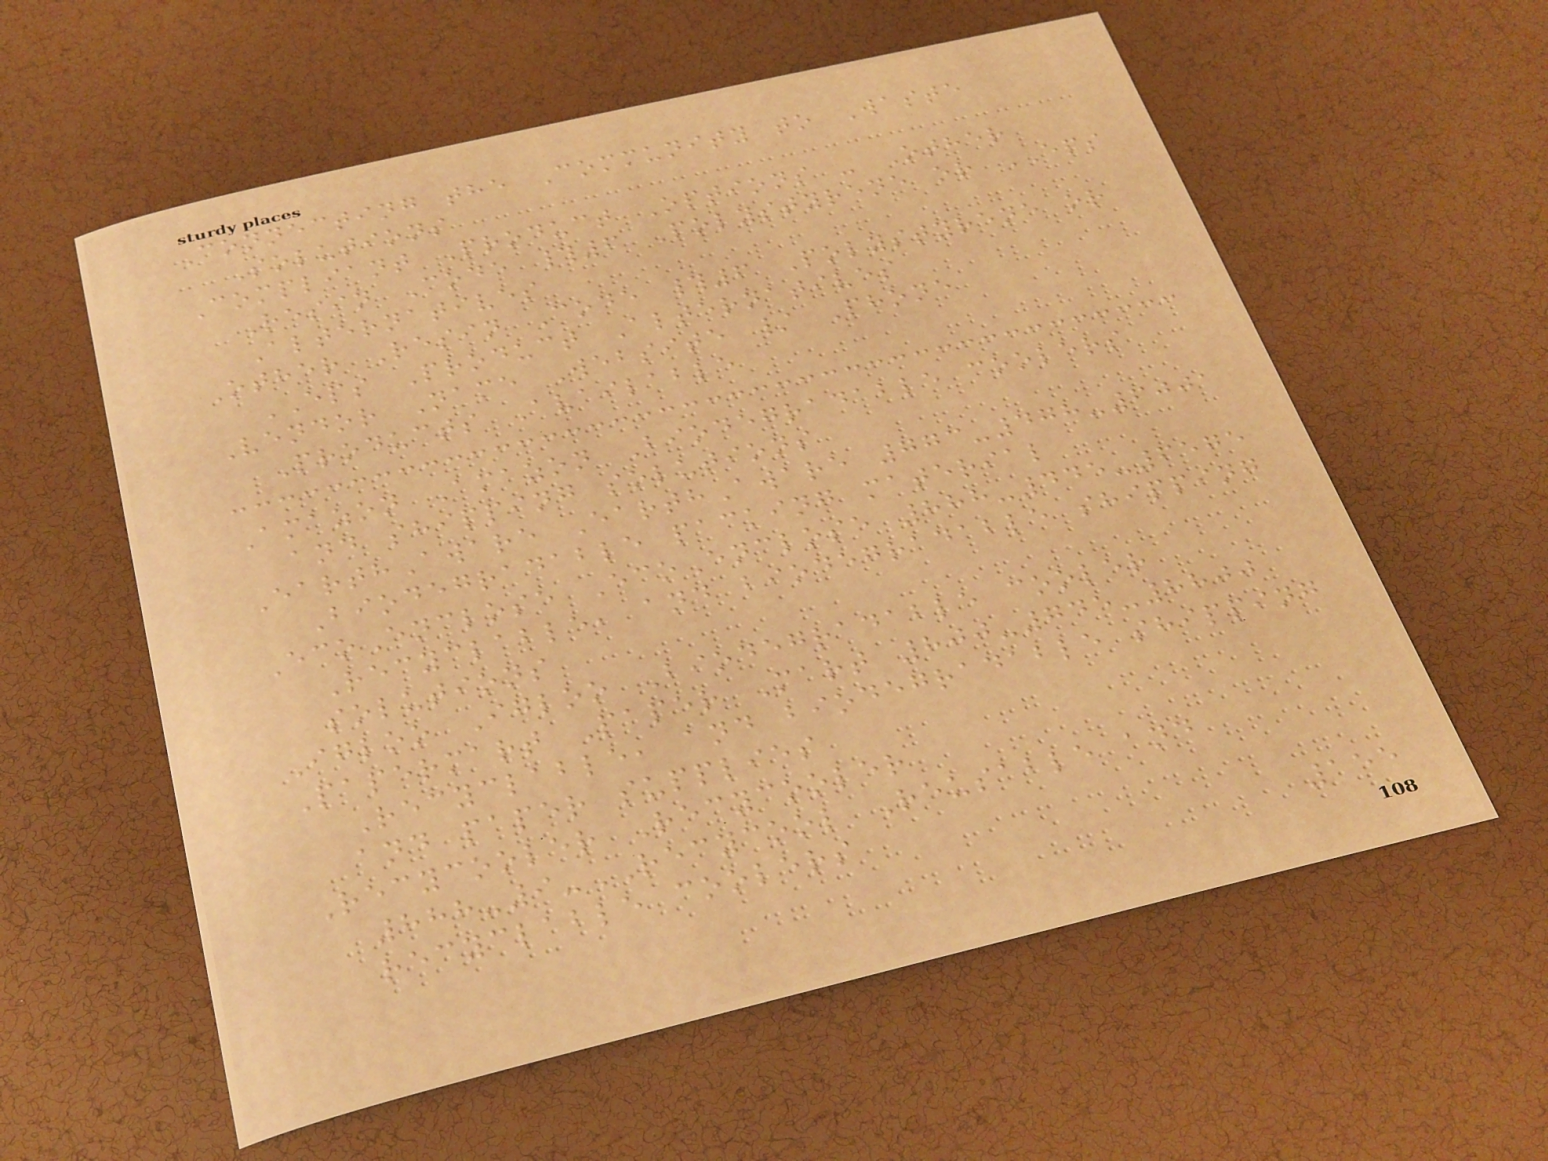Connecting the Community to Waste
Solutions
Compliant Product Options - Other
Resin Code #6 Polystyrene or EPS
Alternatives
Other Resin Code #6 Polystyrene or
EPS Product Alternatives
Vendor Name Website / Phone
Products Available
Amazon Amazon Biodegradable coolers
and shipping solutions
EarthAware EarthAware 773-478-6001
Biodegradable packing material
EcoEnclose EcoEnclose 888-445-6575
Recyclable, and biodegradable shipping
solutions
Igloo Igloo Biodegradable cooler
Papermart Paper Mart 800-745-8800
Recyclable, and biodegradable shipping
and paper supplies
Recycooler Recycooler
888-9-RECYCOOL Reusable and
recyclable coolers
155
